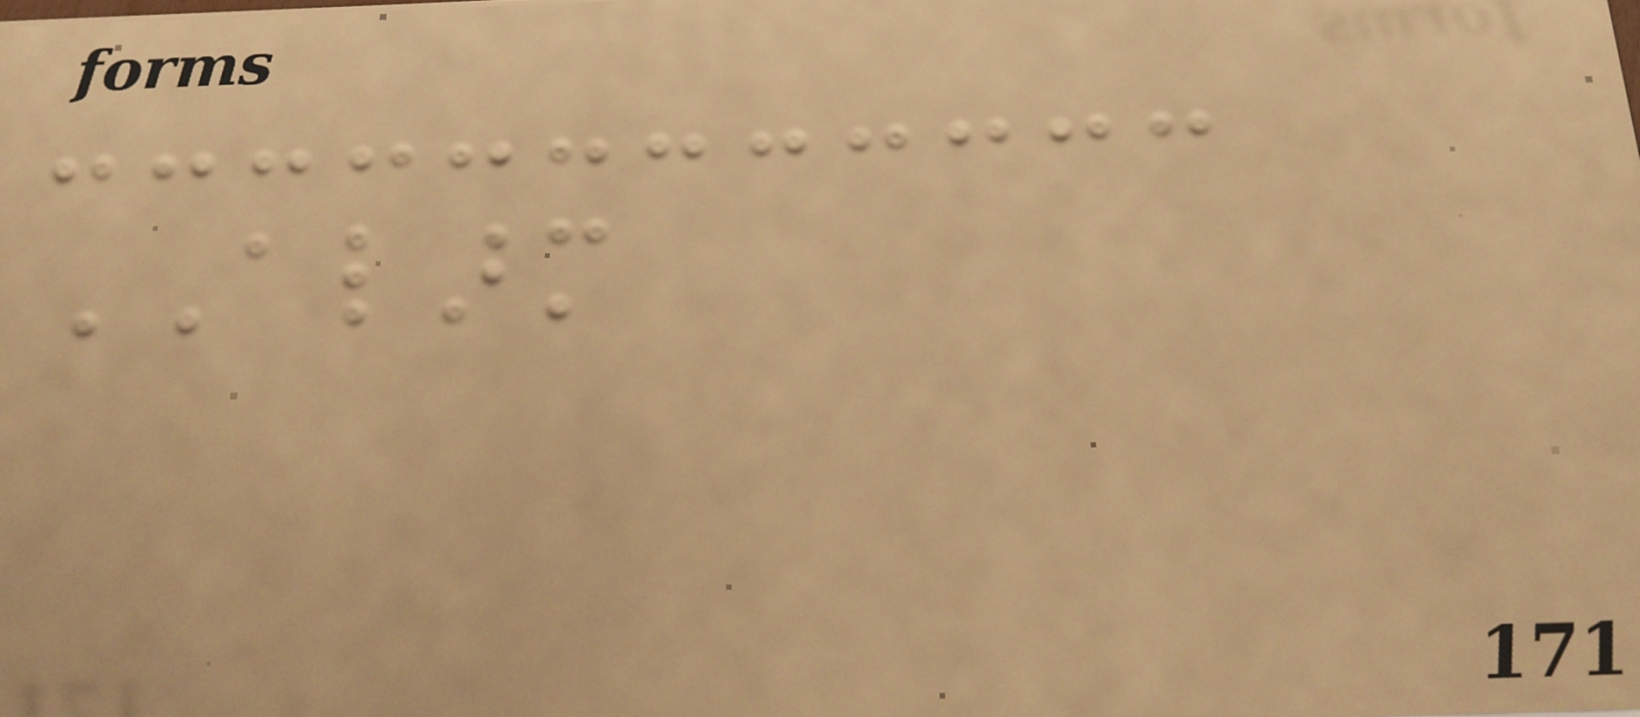ALARM
